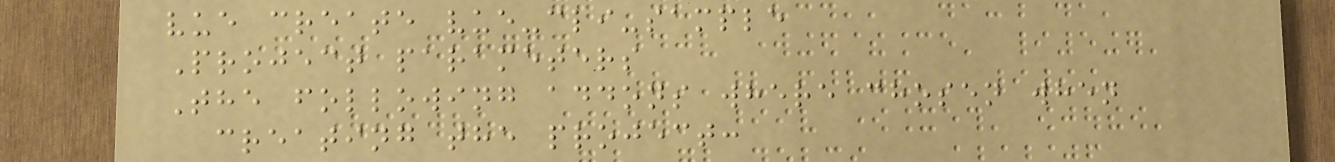vue create vue-cli-sample
Project parameters
The following addons where chosen when
creating the project:
